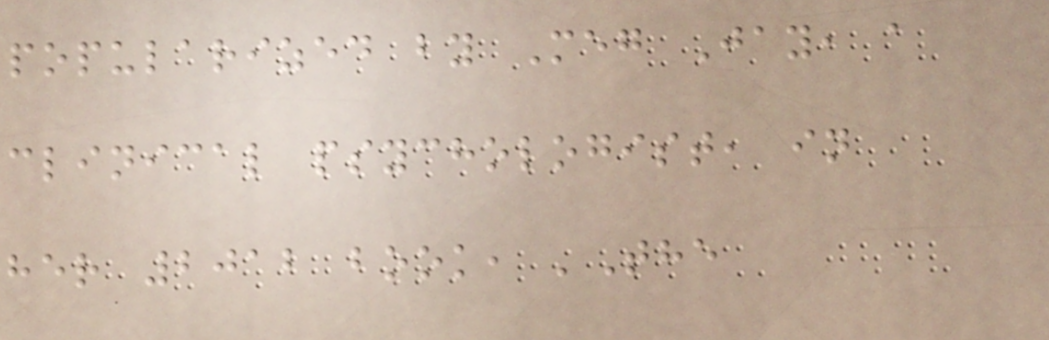popularized by Meg Jay, a
clinical psychologist, in
her 2012 book, 'The
